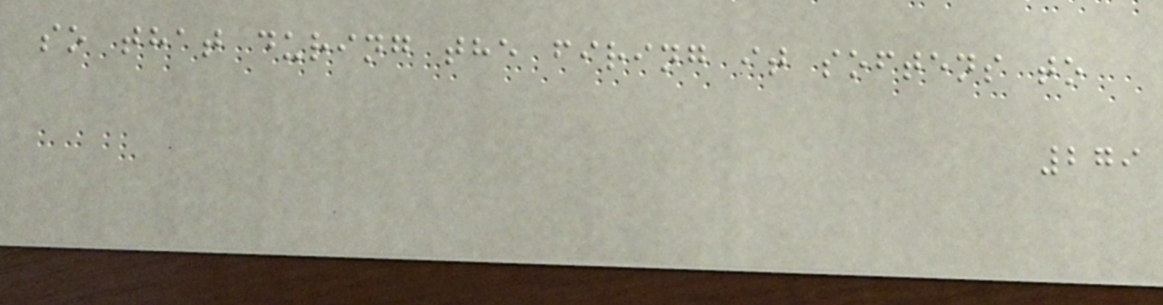so that during the firing it softens to
279
